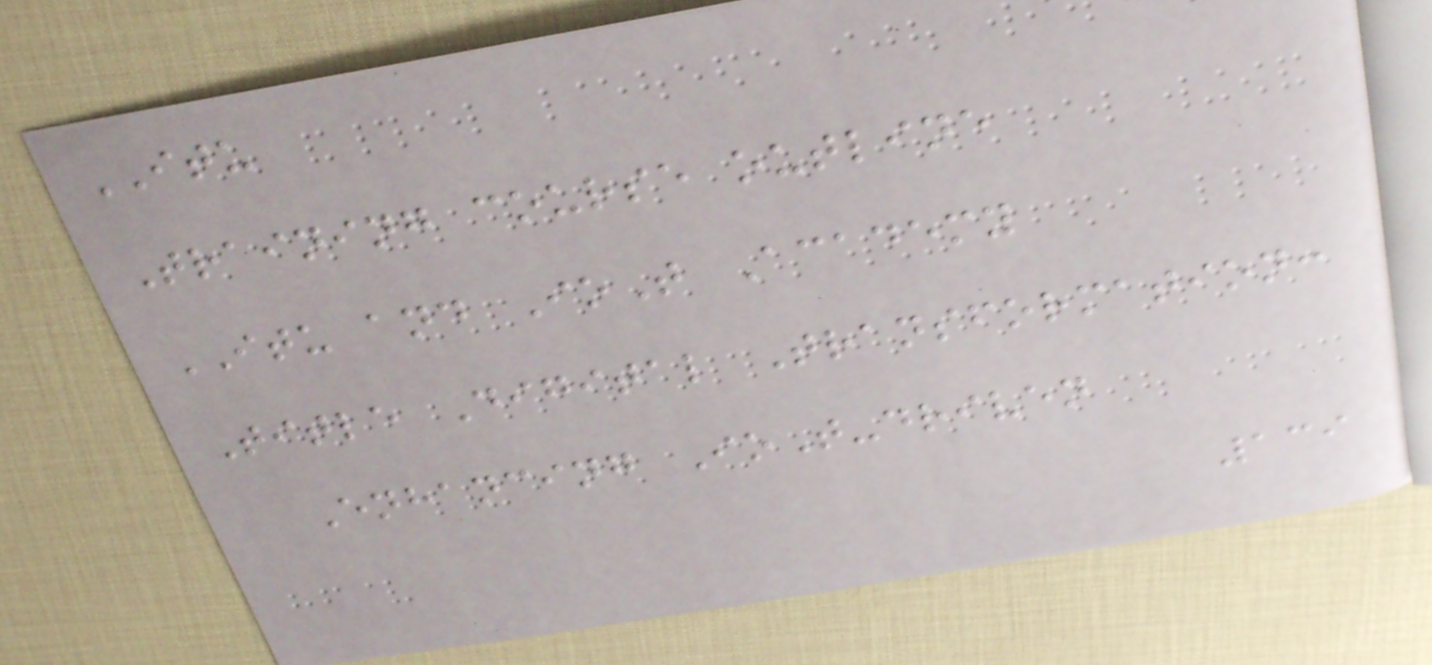ITU
Training course outline
ITU and IoT Academy
Title Digital Transformation:
Enhancing IoT-driven
139
